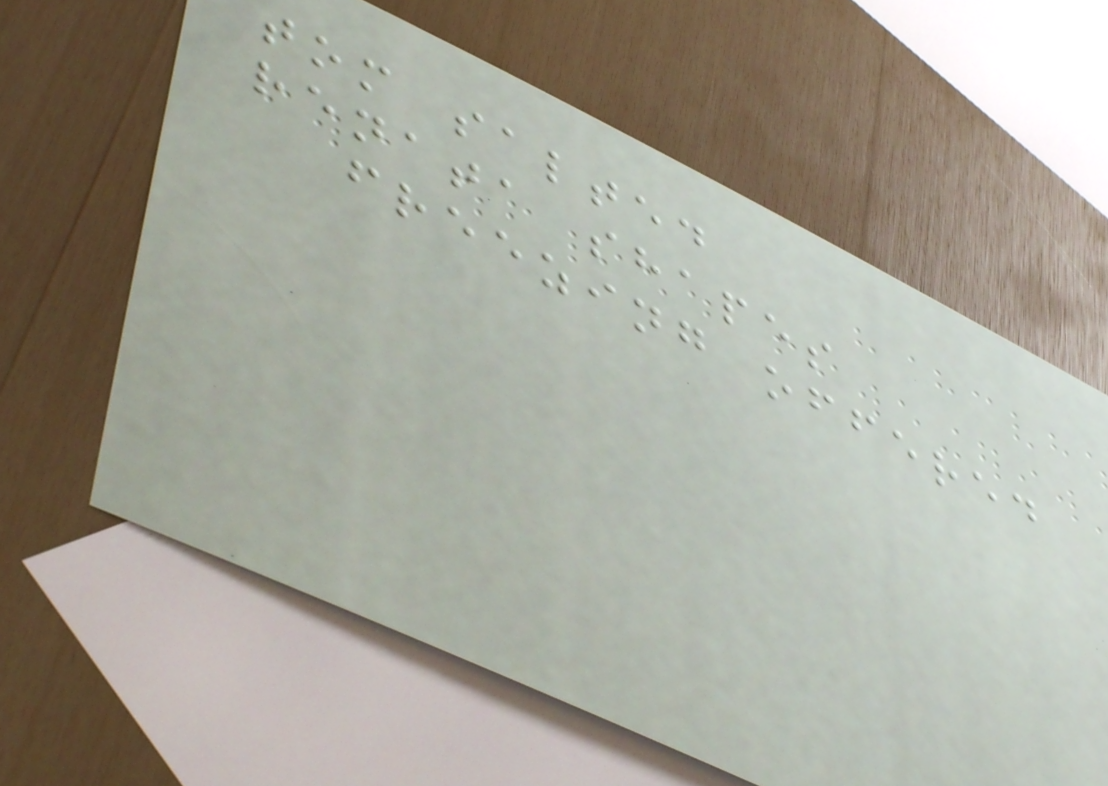tom salted
renata shapes
freezing offered
